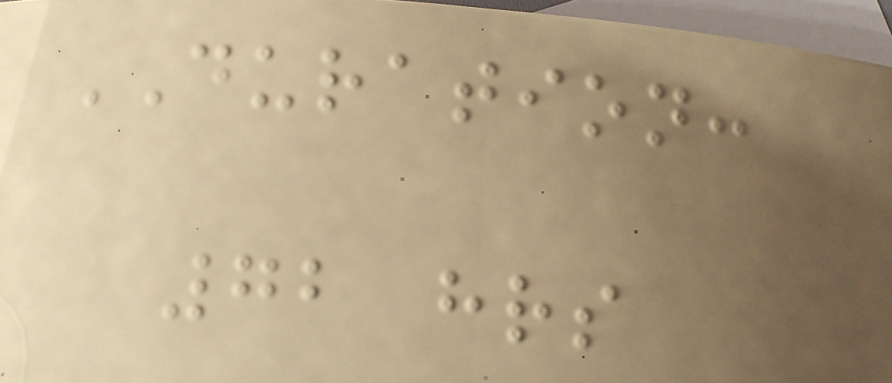DURATION:
72 hrs
